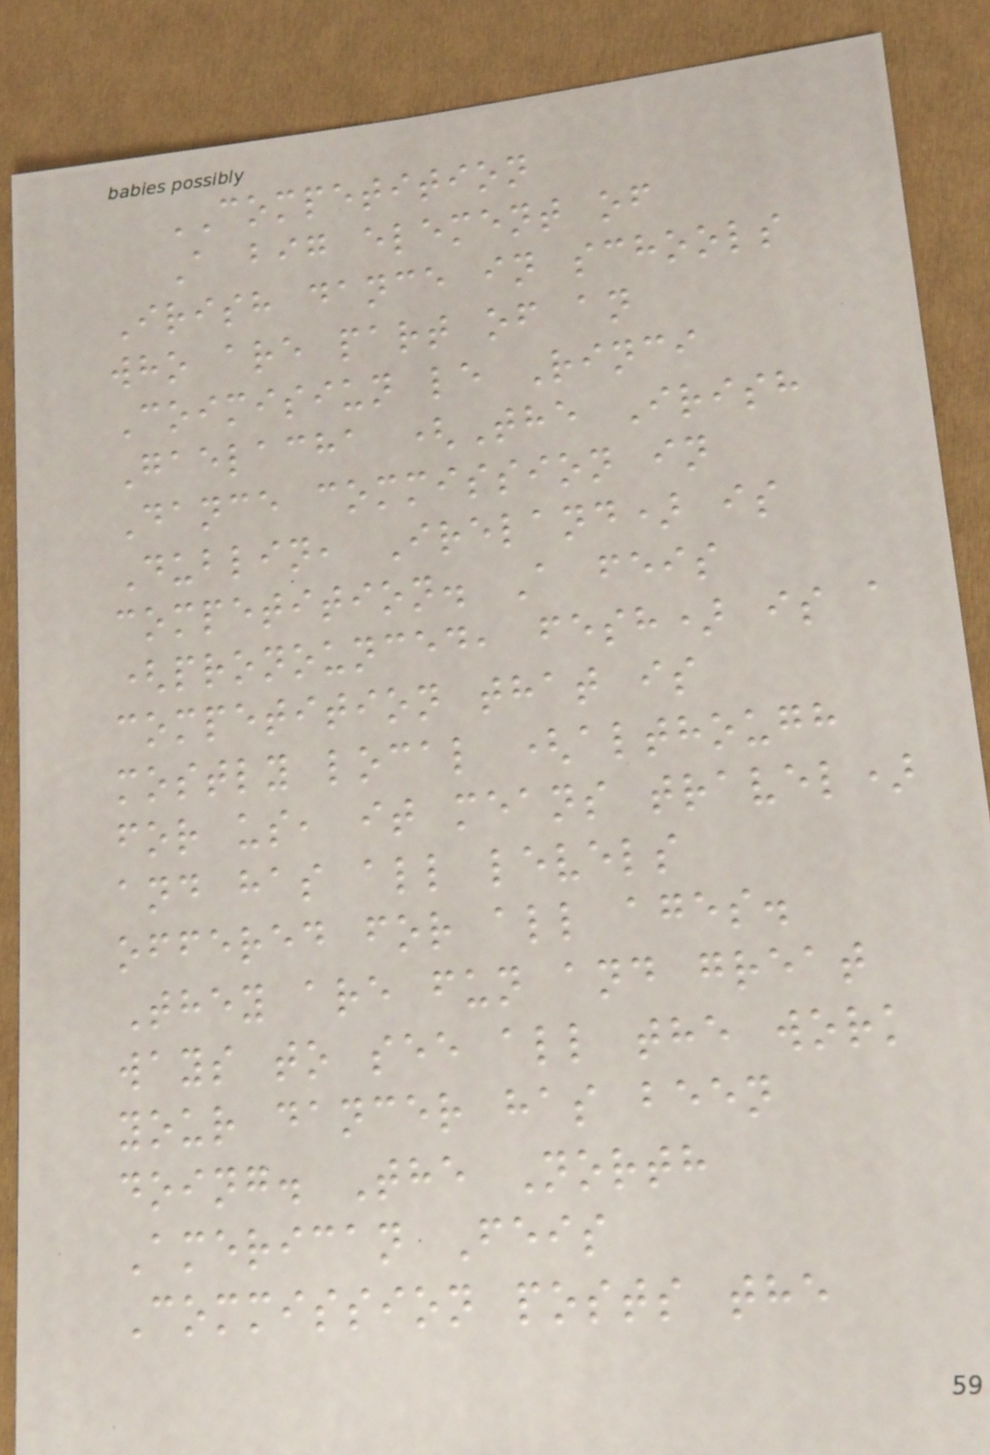COMPETITION
A big element of
Irish dance in schools
who are part of an
Coimisiun le Rinci
Gaelacha (The Irish
Dance commission in
Dublin, Ireland) is
competition. A feis
(pronounced, fesh) is a
competition that is
mostly local (although
for us, it means travel)
and has all levels
offered for all ages.
They are fun and great
ways to see all the work
your dancer has been
doing. The North
American Feis
Commission posts the
